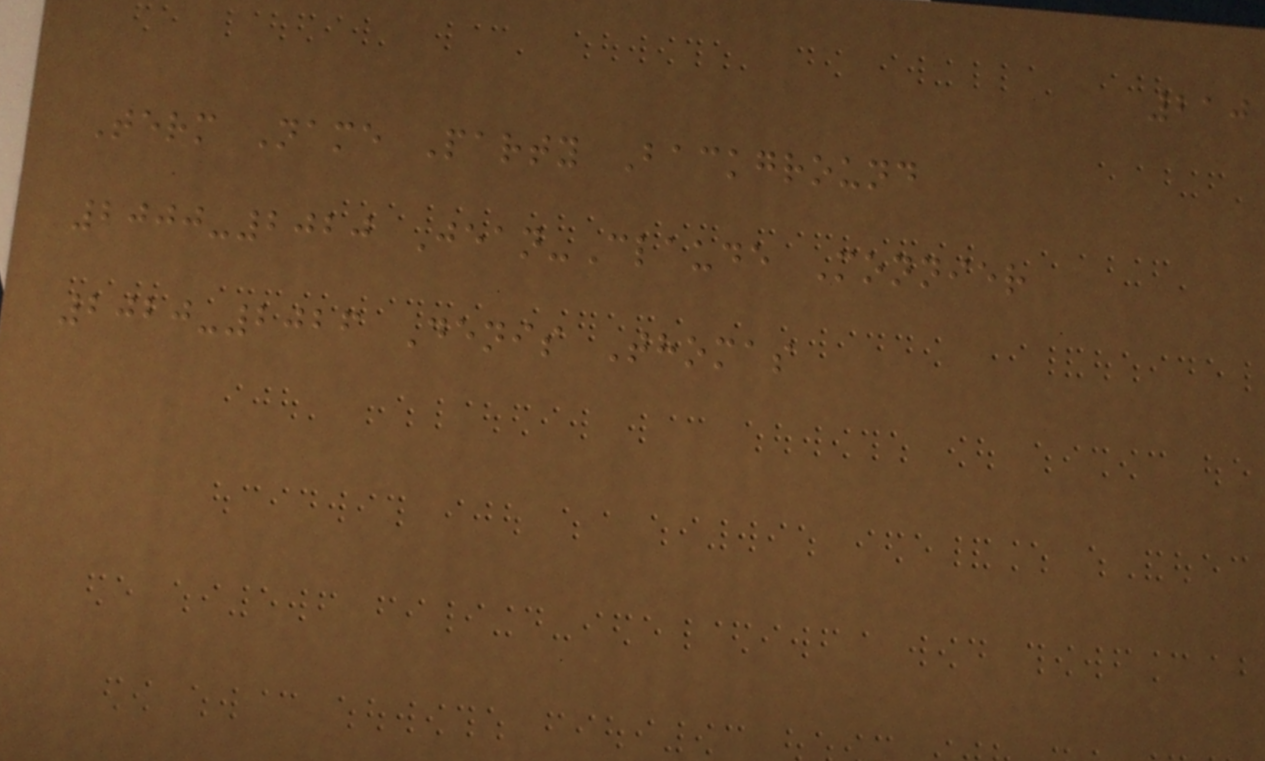210
Term Name Party Background
2000-2020 Jean-Claude Monnier
2020-2026 Denis Thomas
